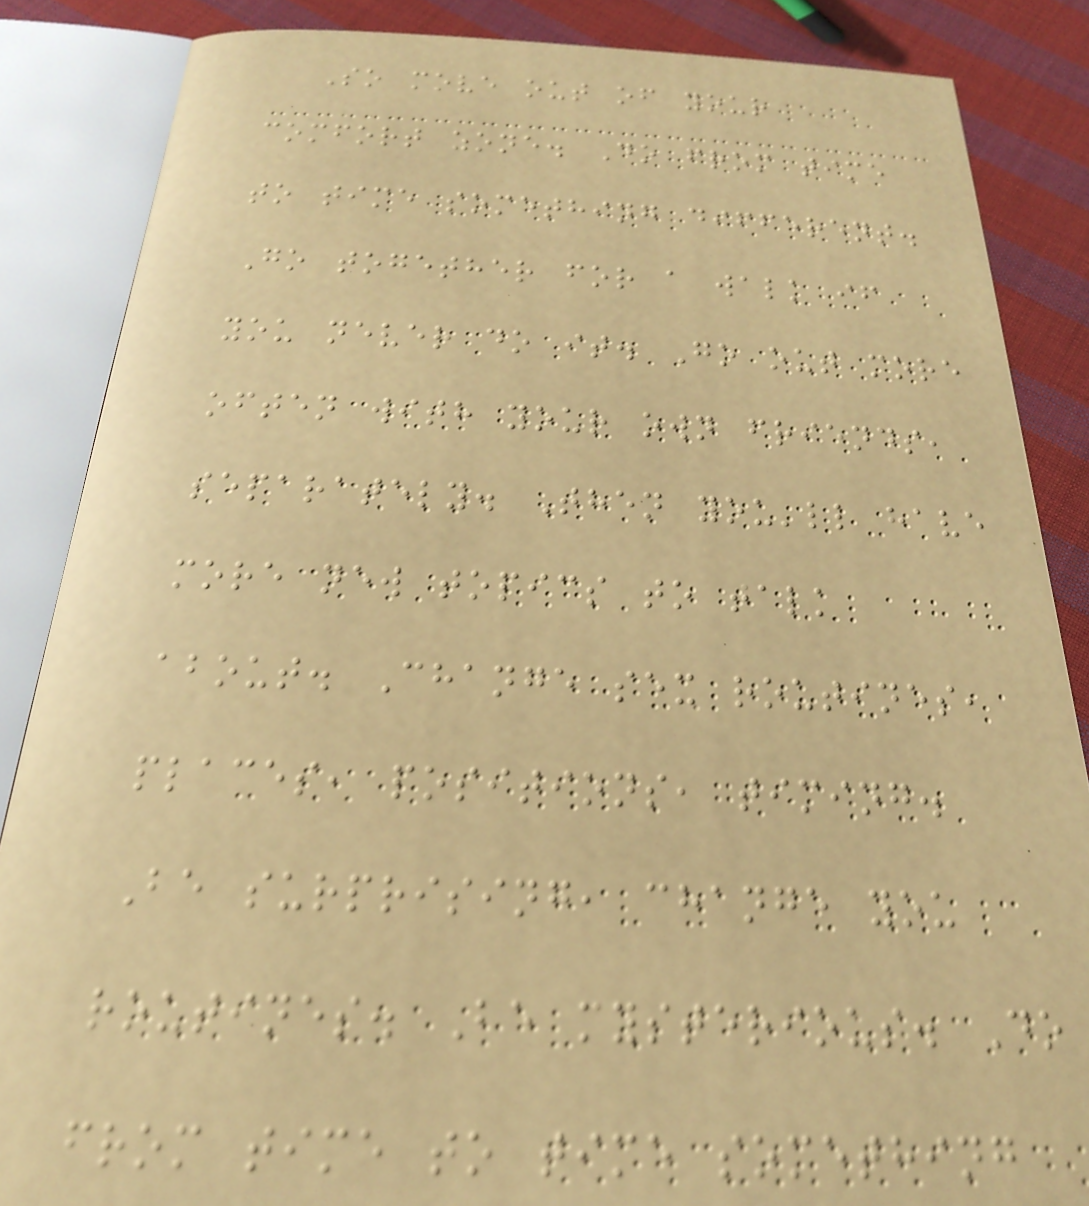So move out of your
comfort zone. Do from time
to time something different.
Go together for a walk if
you never do it. Go out more
often with your own friends,
separately. Then you'll have
more new topics to talk
about. Change sex routines,
places, positions, timing.
Be surprising, change you
routines. Be mysterious. Do
from time to time something
